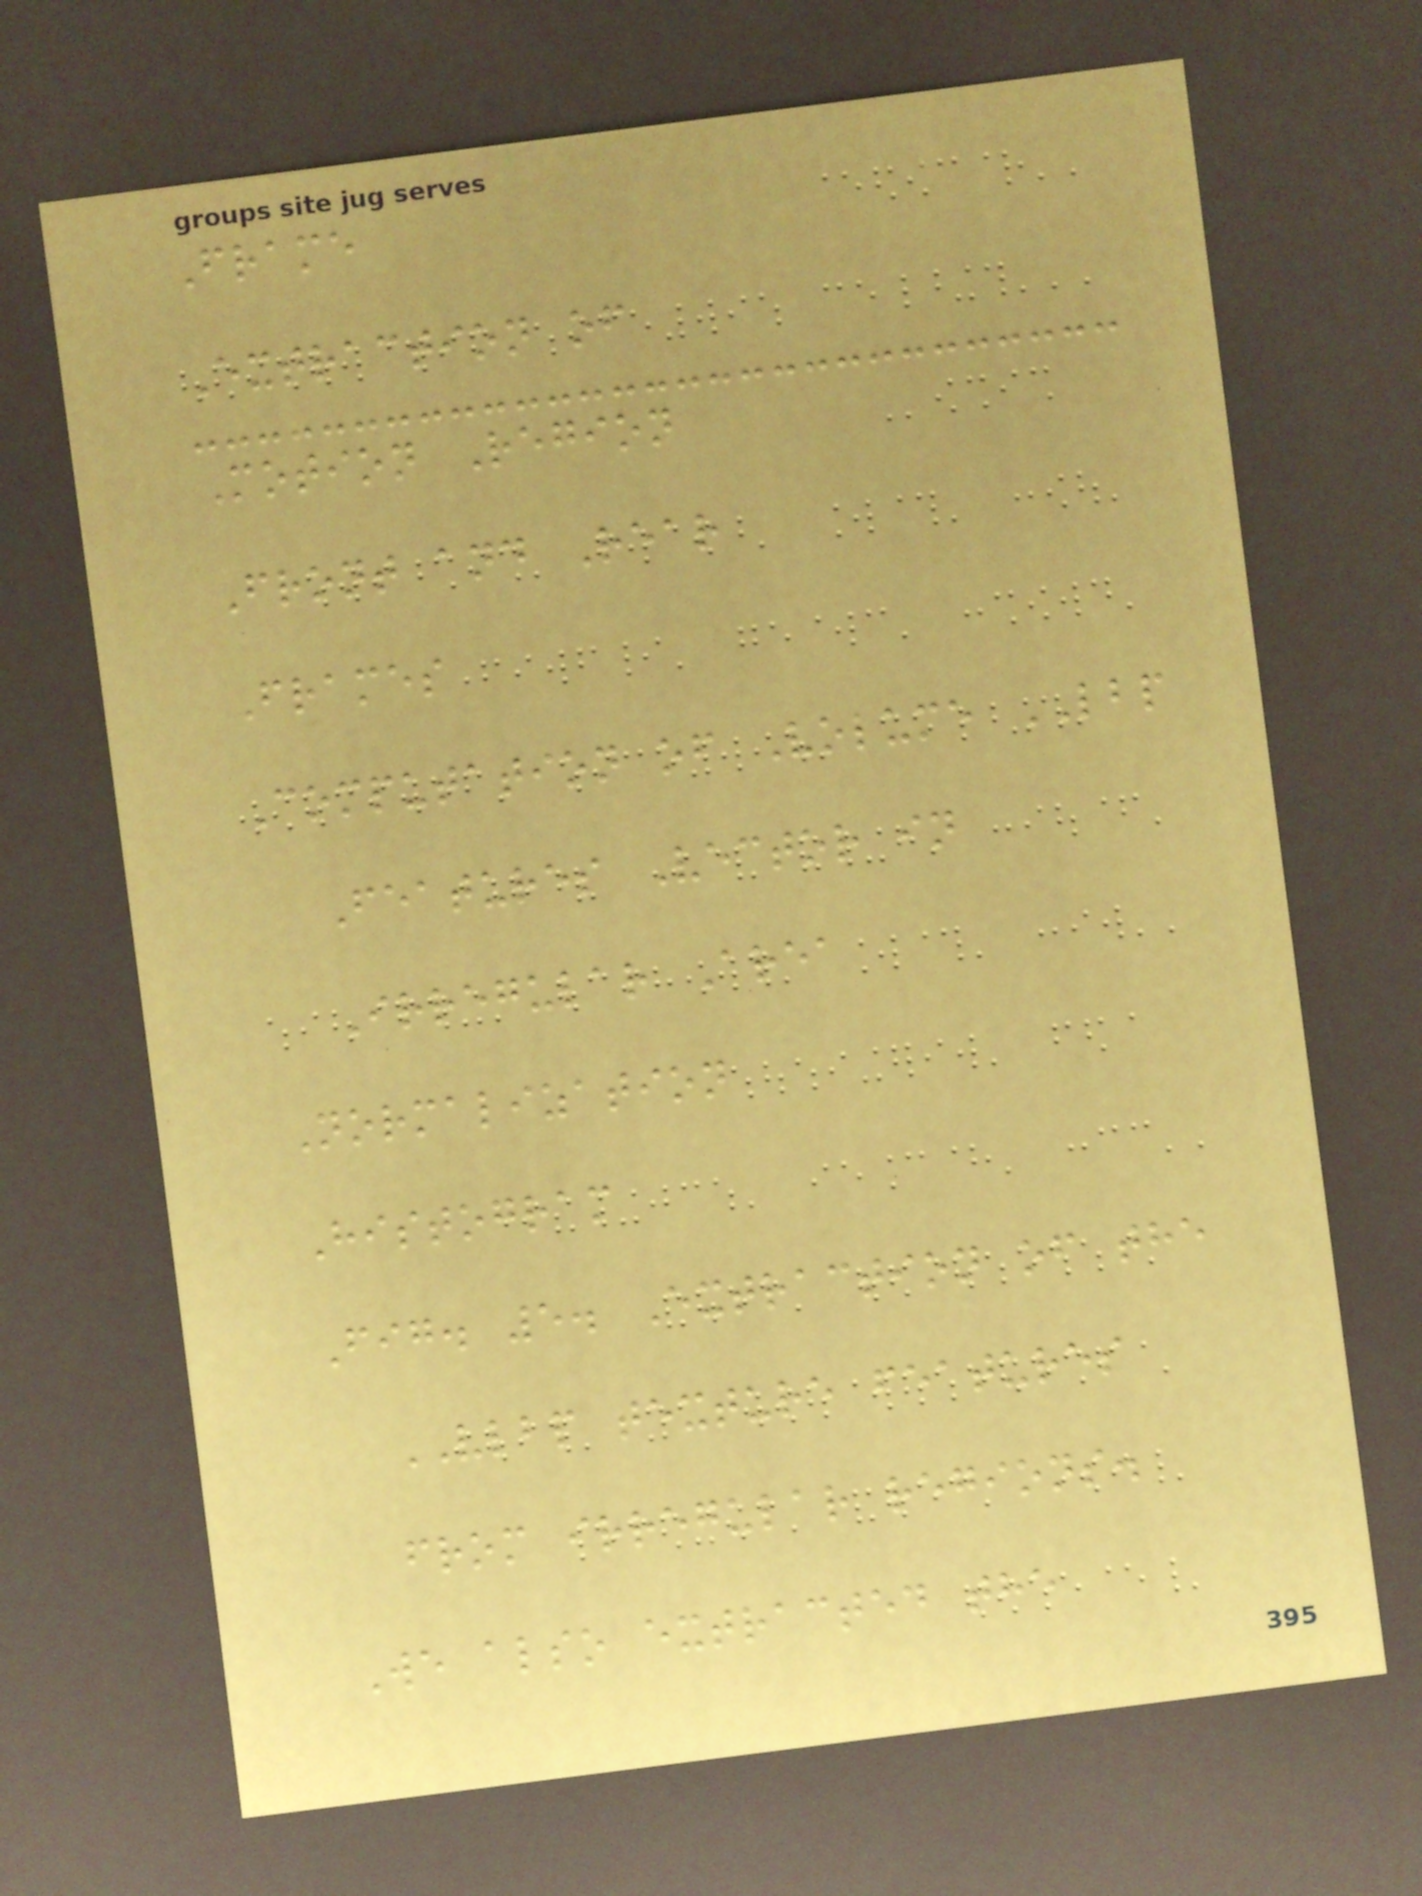Frame
Extraction of
Motion Region
Front and Rear
Frames
Computation of Volume LBP
Features Vector in
Irregular Area
Normalization
Histogram
Fig. 5. Extraction of the
VLBP texture features
from irregular regions.
We also extracted the
